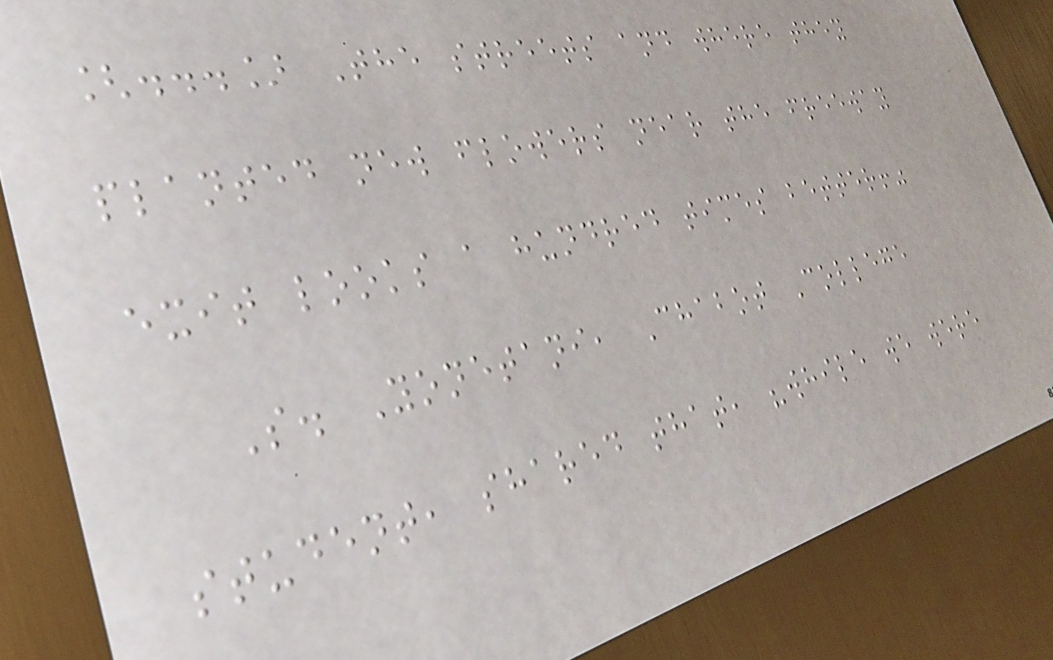[...] The streets and where they
planted new flowers near the freeway
exit looks a hundred times better!"
S. Yonetani, Chabot College
student, shared that, "while we were
